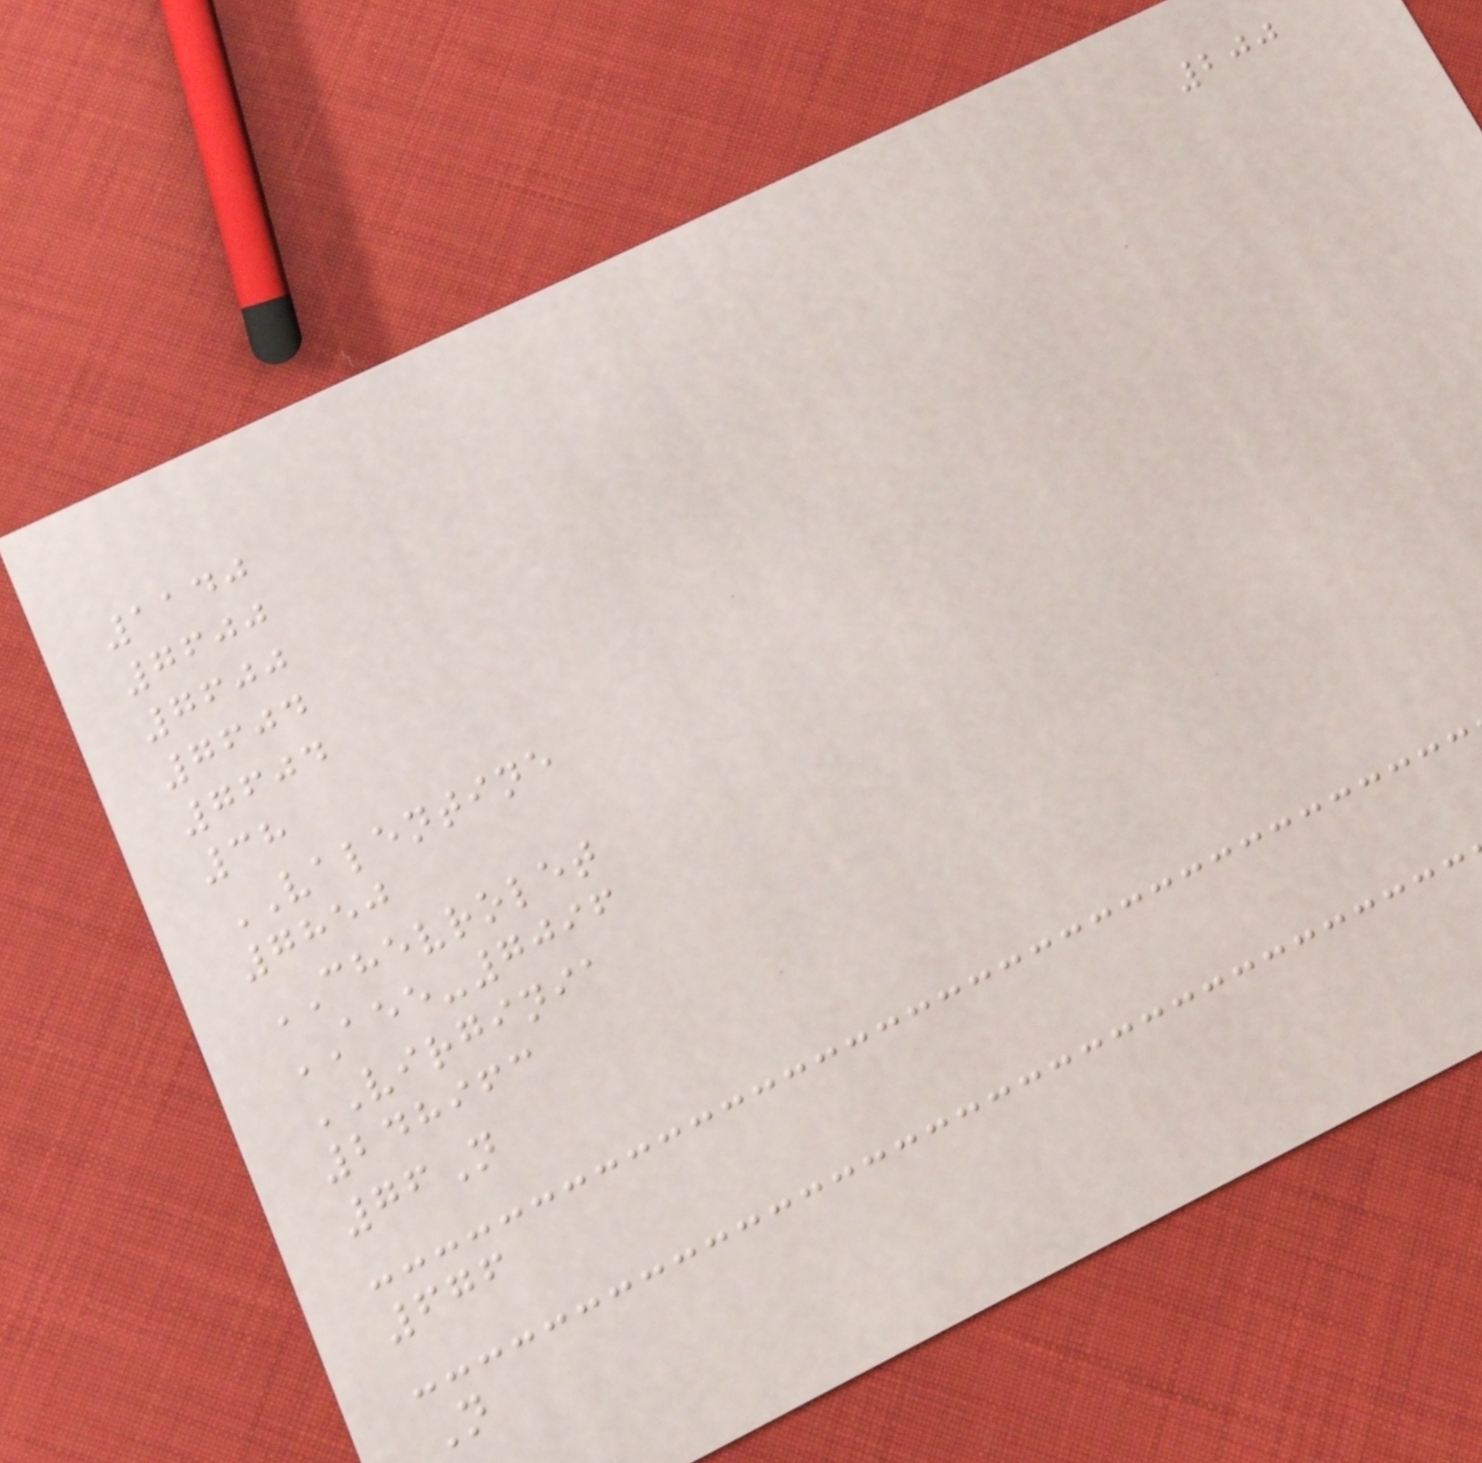200
1140
7600
7600
7604
7604
38
VALENTINE
7850
CHEVROLET
AEE-7096
VIRGINIA
248963
76N
676
N
